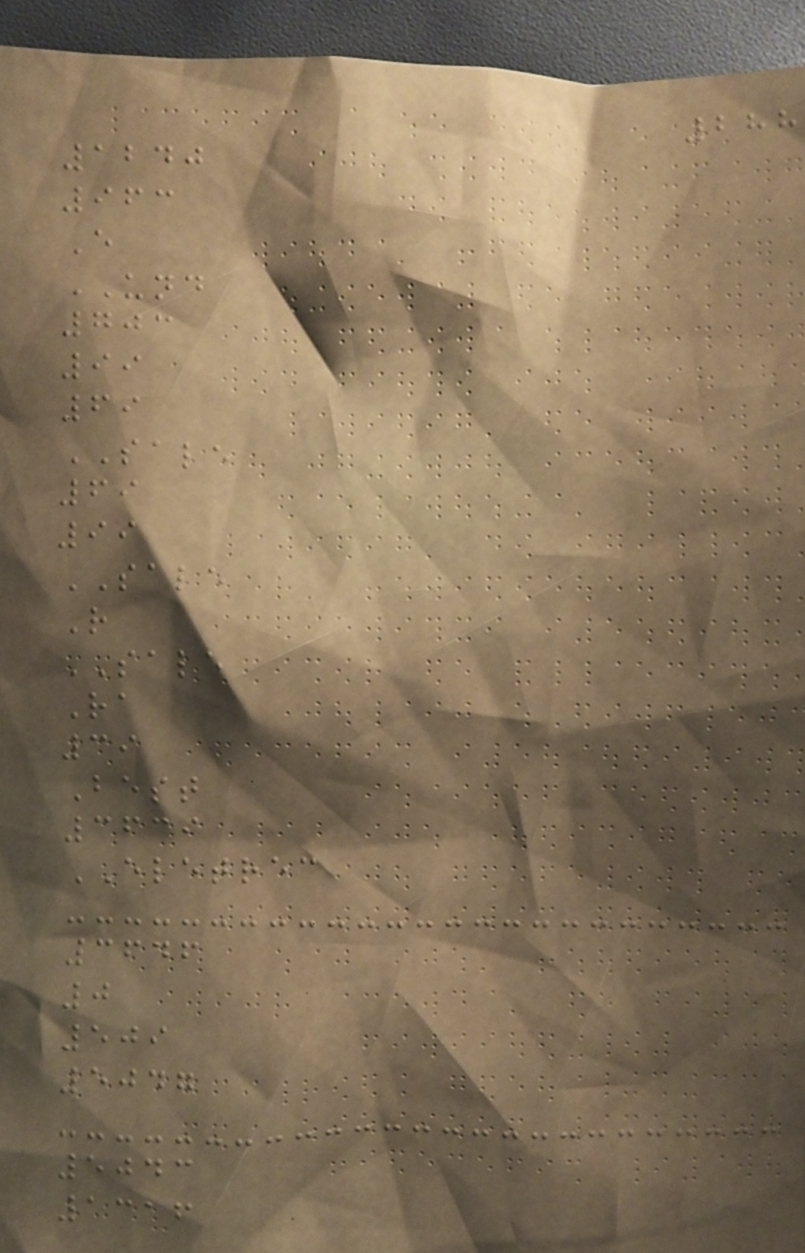288
1240
963
E
UND
703
99
69
SALE
69
99
SALE
R
SALE
Ra
39
Best
3639
ELETREC
3646
0
509
5047
5043
1316
